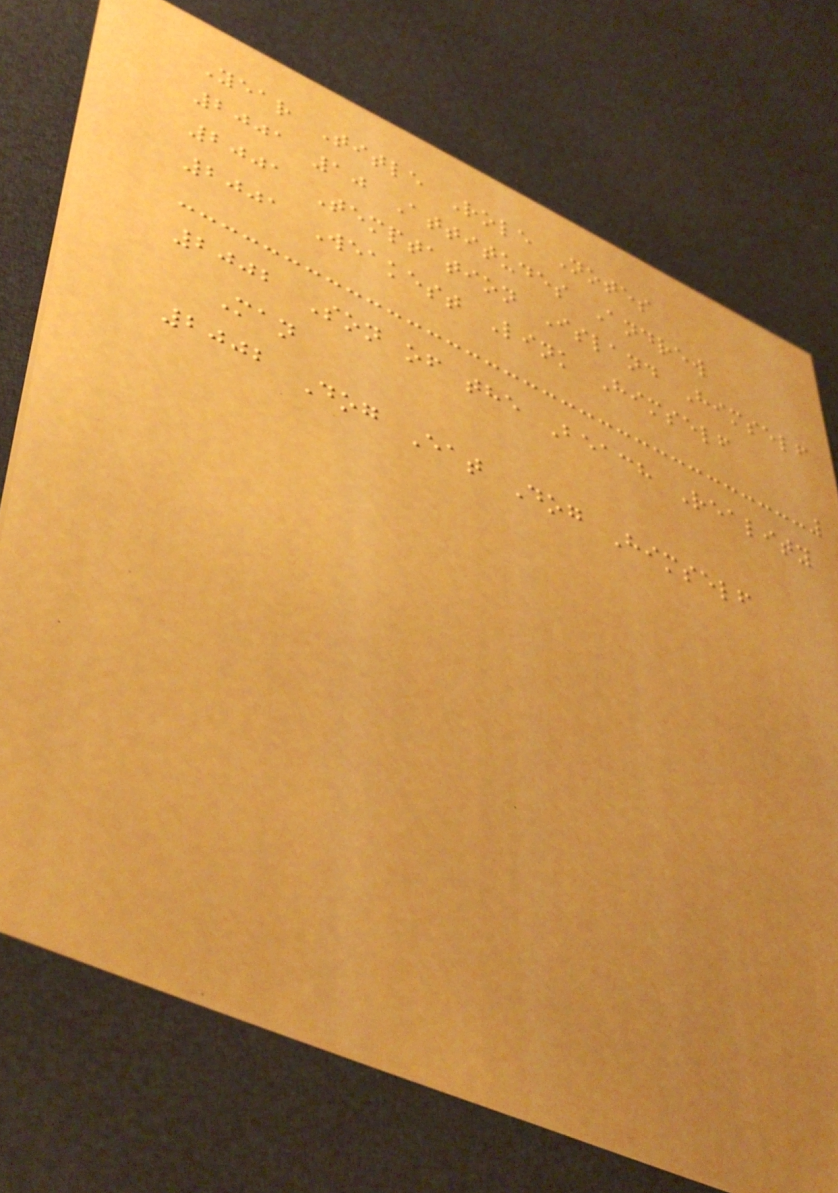Year Title Role Notes
2001 10 Attitudes Andrew
2001 Temptation Island Himself
2001 Weakest Link Himself
2002 Son of the Beach Reality
Man
2002 Dog Eat Dog Himself
